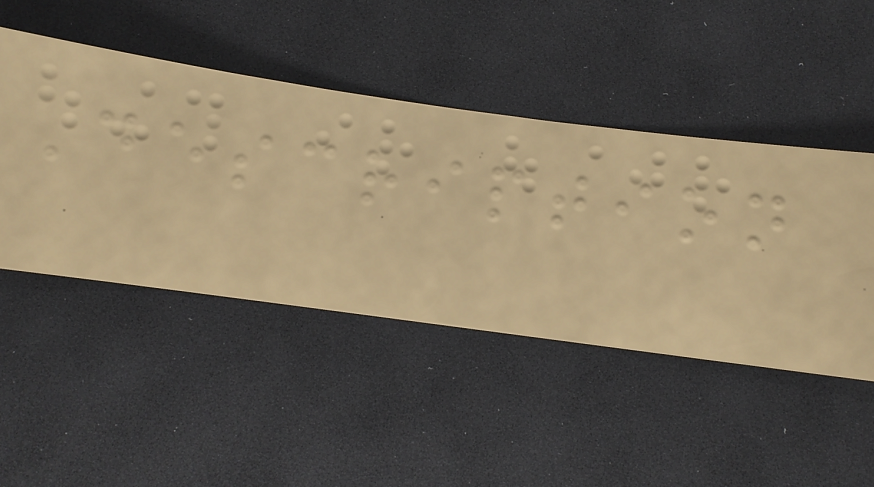Description
